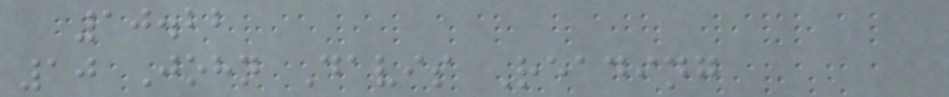10.22
10 John Davis Reading
